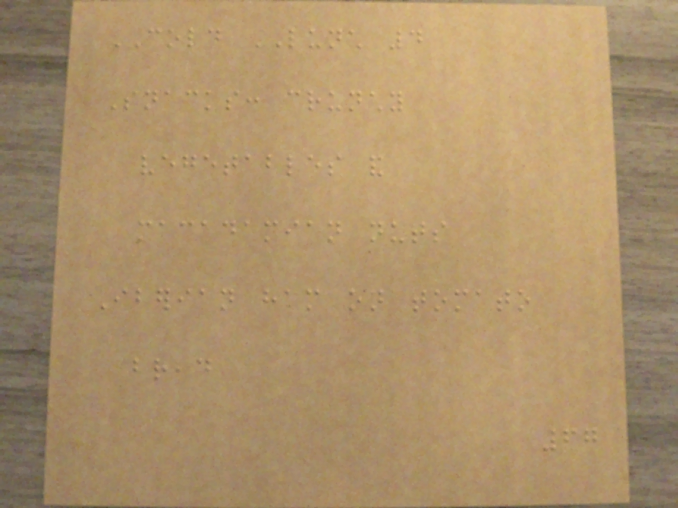COLD LUNCH 4
Snacks: crunchy
vegetables and
macadamian nuts
Iberian ham on tomato
bread
67
